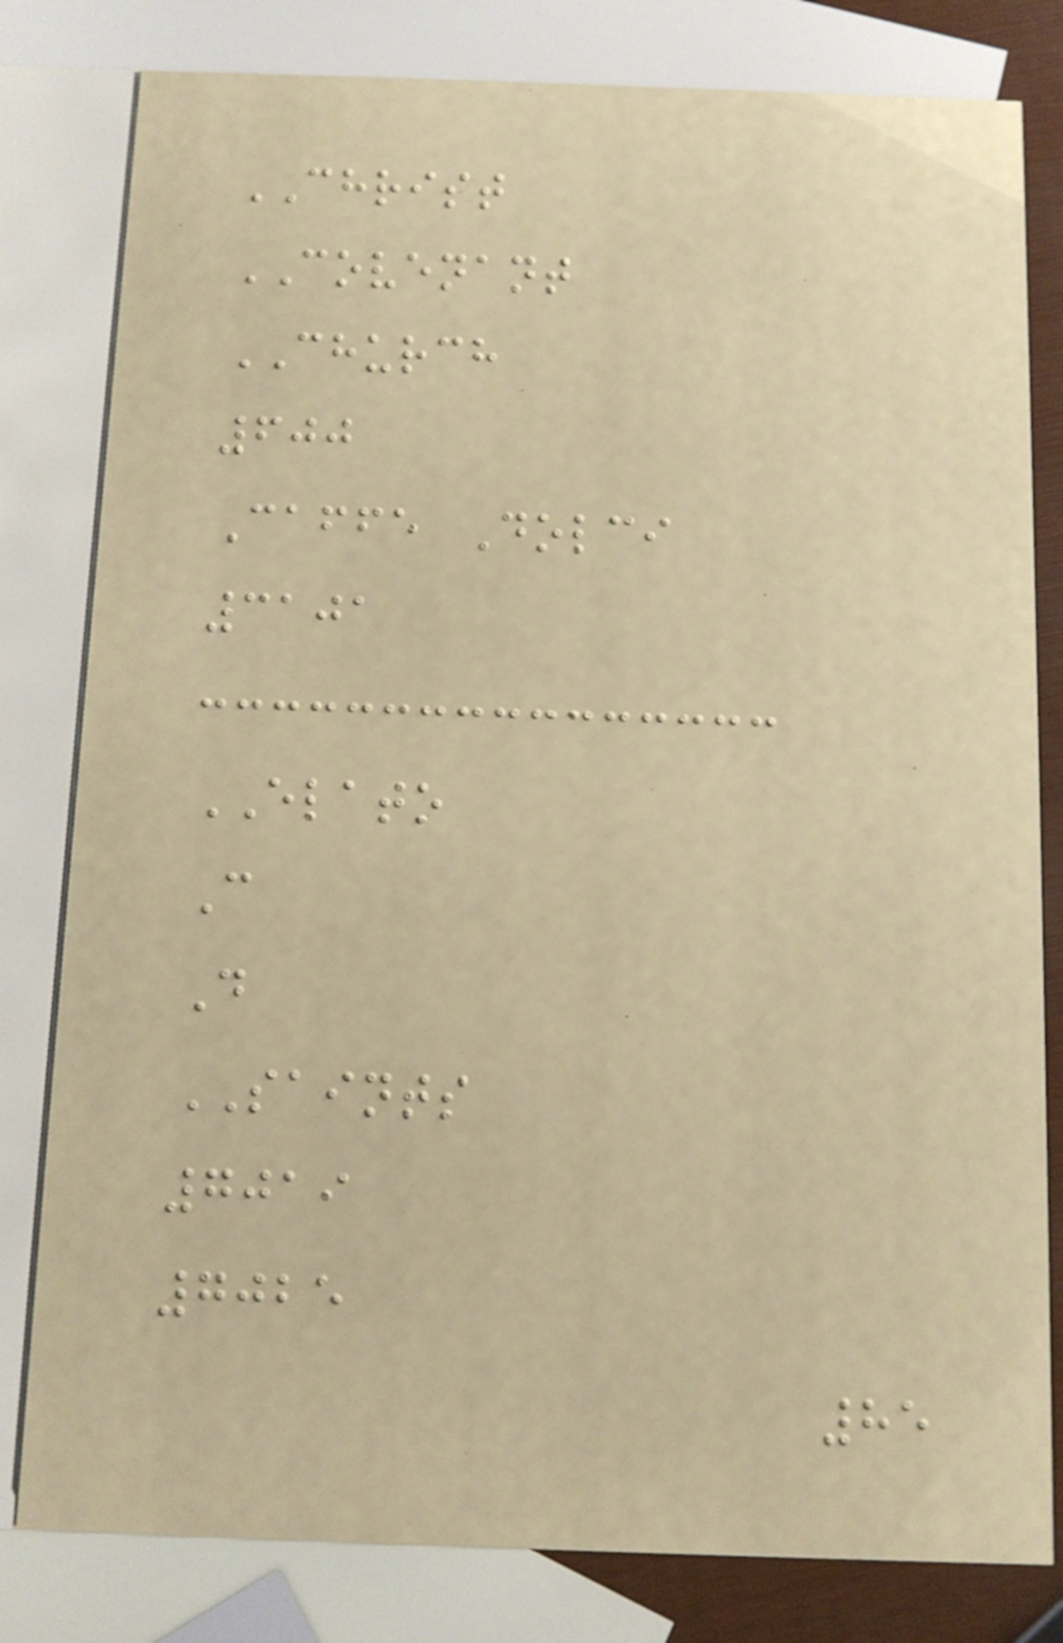CHRIST
COVENANT
CHURCH
600
Caffe Dolci
3101
ELATO
C
D
SAINTS
7019
7025
85
